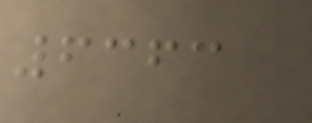6363
